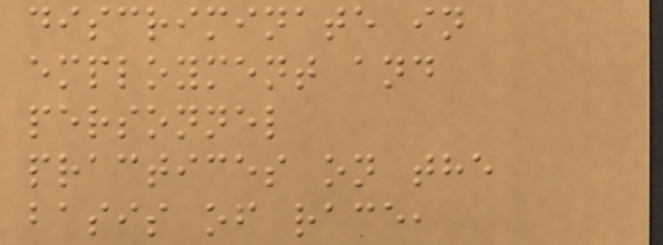discriminate in
employment and
personnel
practices on the
basis of race,
